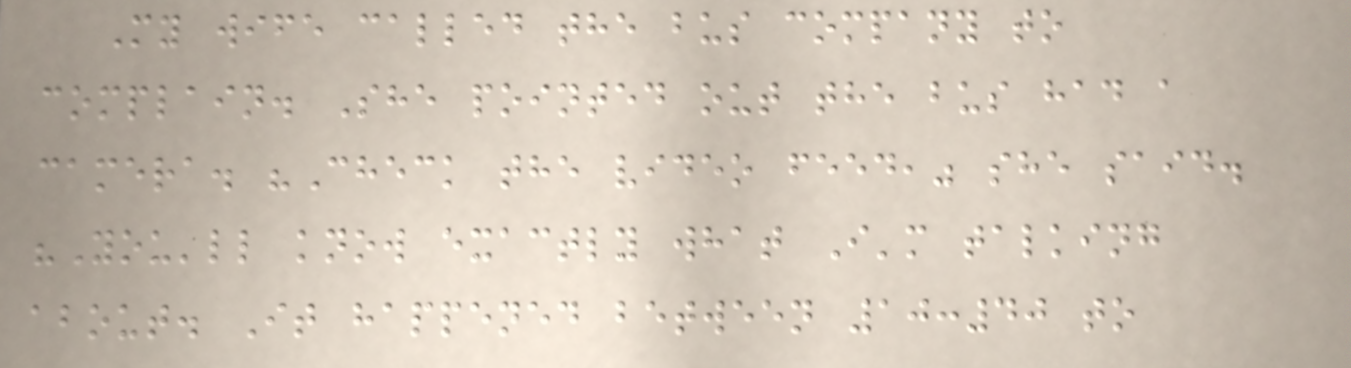My wife called the bus company to
complain. She pointed out the bus had a
camera. "Check the video feed," she said.
"You'll know exactly what I'm talking
about. It happened between 10:40 to
